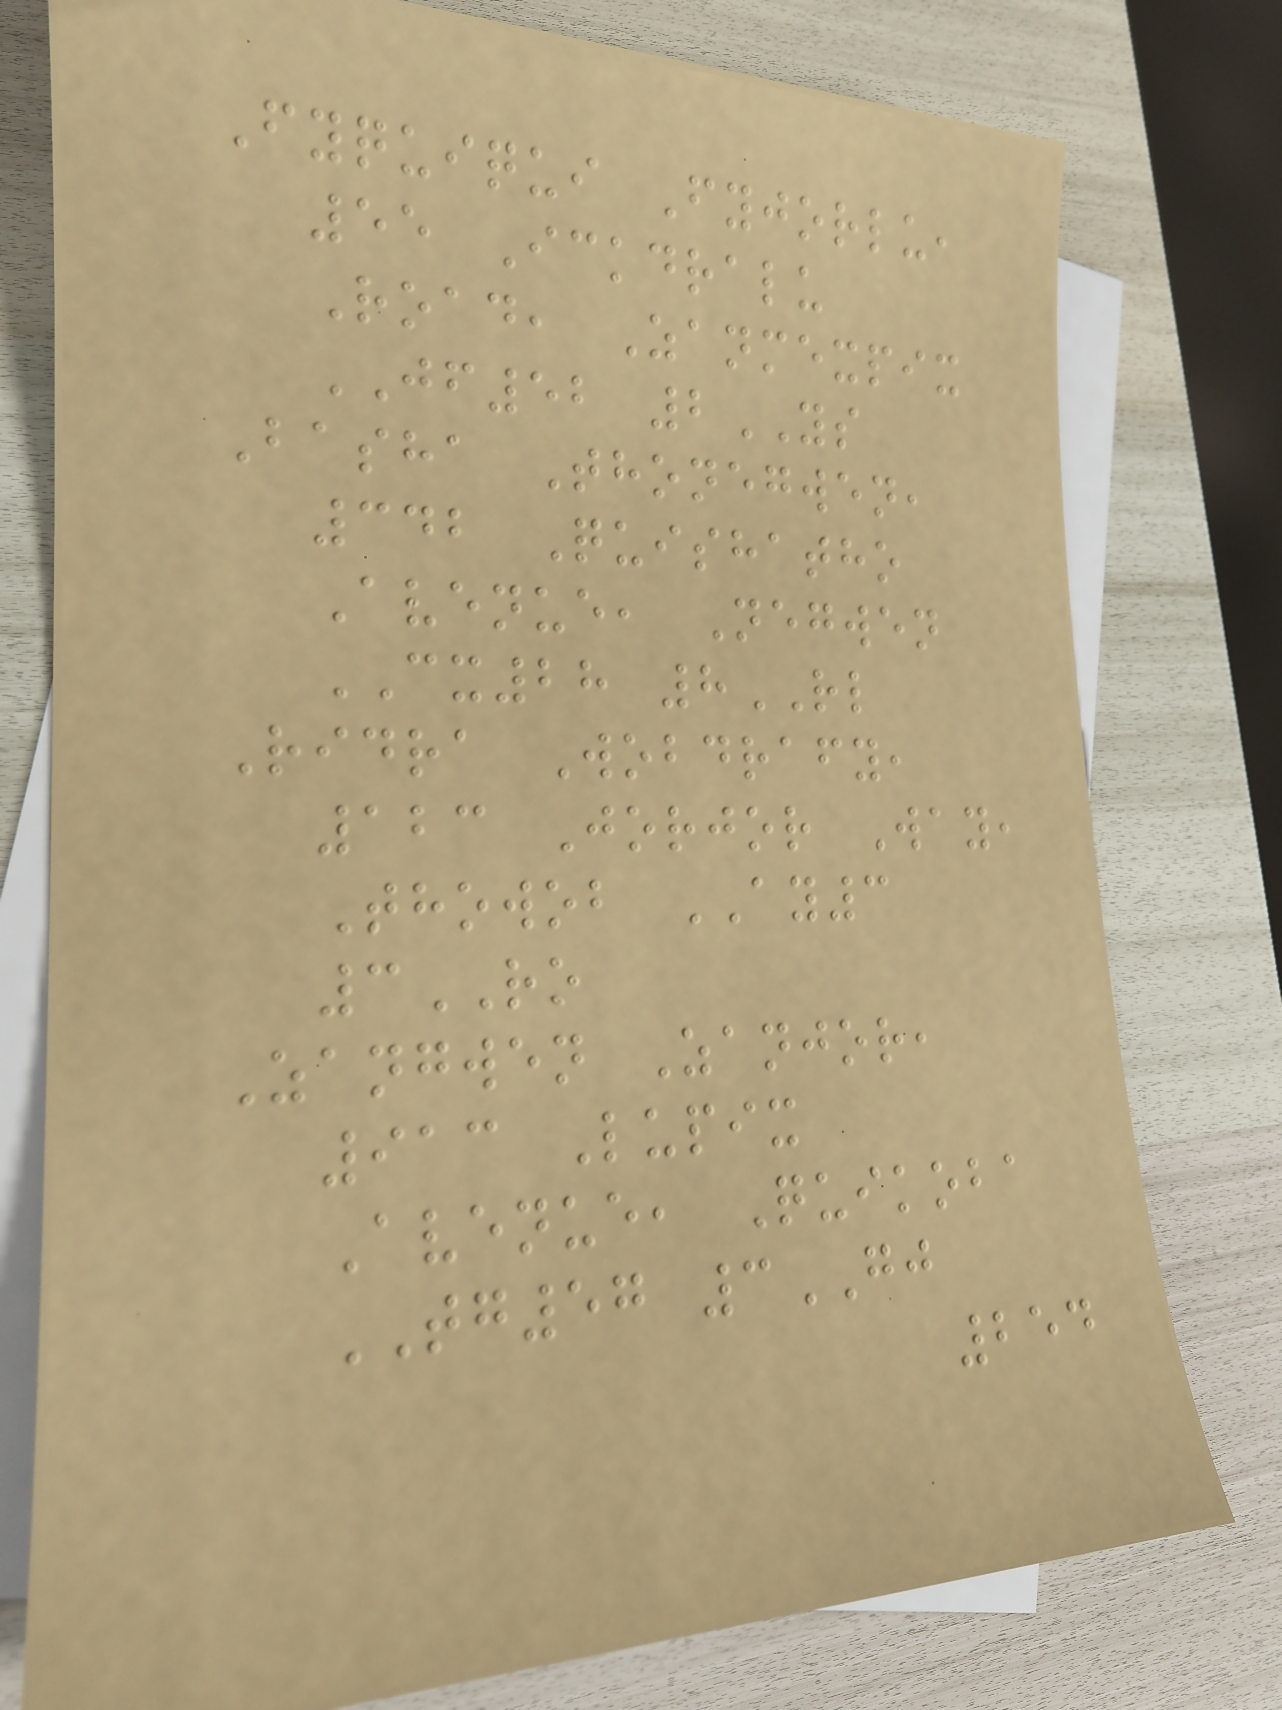Fyquiqui Fyjorlu,
55 Ickdralu
Road, Zanmexpix
JF52 2YS
Basha Thonegwen,
342 Quishatho
Avenue, Negwen
CX28 8RL
Ridra Wobdrafy,
123 Jorjor Way,
Thowob AY3
3RO
Zangwen Zanjor,
913 Lupix
Avenue, Quikoba
TG57 3GJ
254
